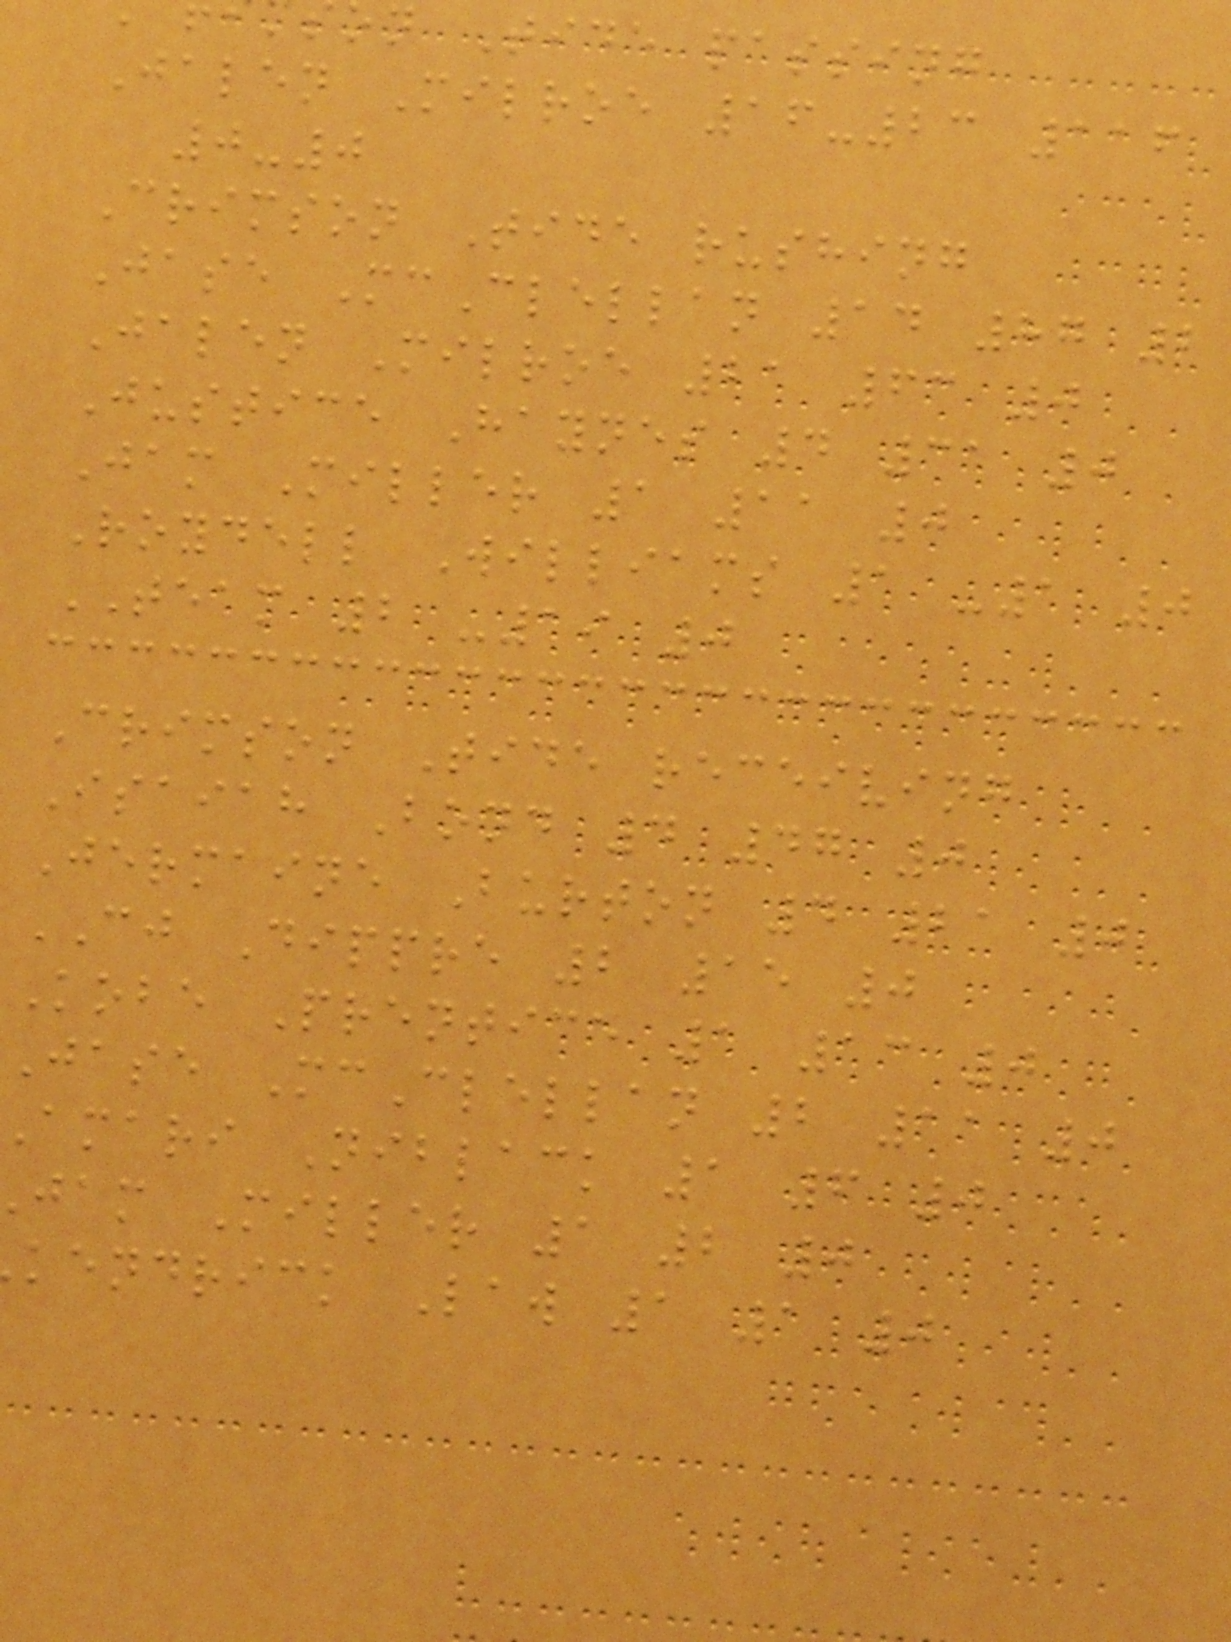n Tide passing
Jalen Milroe 16-23 116
0-0
Crimson Tide rushing
Jase McClellan 14 87 2
Jalen Milroe 21 63 0
Justice Haynes 4 31 0
Jam Miller 1 11 0
Roydell Williams 1 -1 0
TEAM 2 -19 0
Crimson Tide receiving
Isaiah Bond 4 47 0
Jermaine Burton 4 21 0
CJ Dippre 2 15 0
Kobe Prentice 1 13 0
Jase McClellan 2 11 0
amari Niblack 1 6 0
jam Miller 1 2 0
kendrick Law 1 1 0
